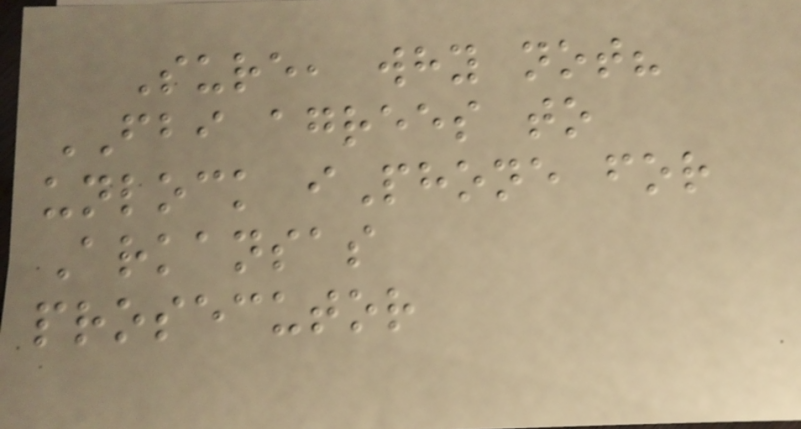Sure, why not?
FBI agrees to
unlock iPhone for
Arkansas
prosecutor
